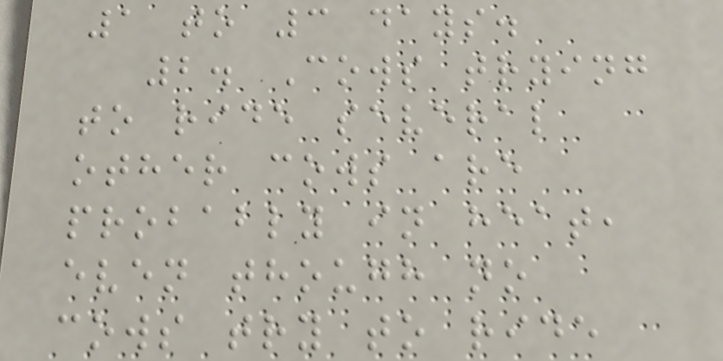1 to 3 days.
2. Cows trying
to ride several
other cows are
probably in heat,
even though no
cows try to ride
